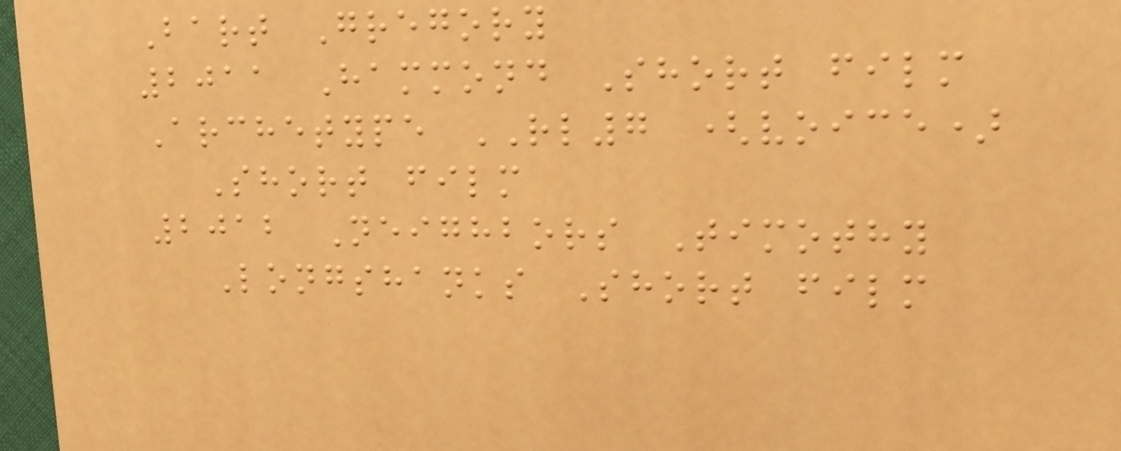Bart Gregory
2011 Hammond Short film
Archetype RL7 (voice)
Short film
2012 Neighbors Timothy
Longshanks Short film
